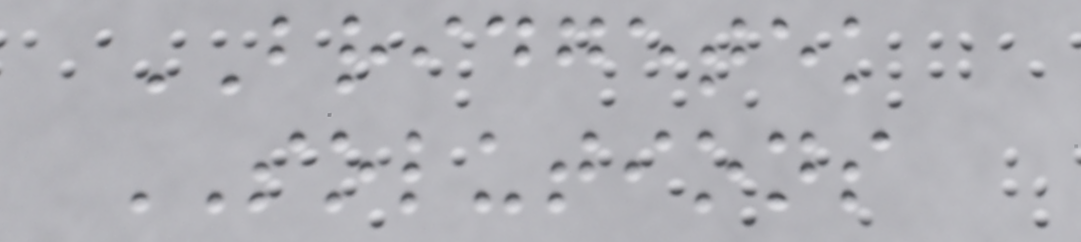BRIDGETEK
SOLUTIONS
